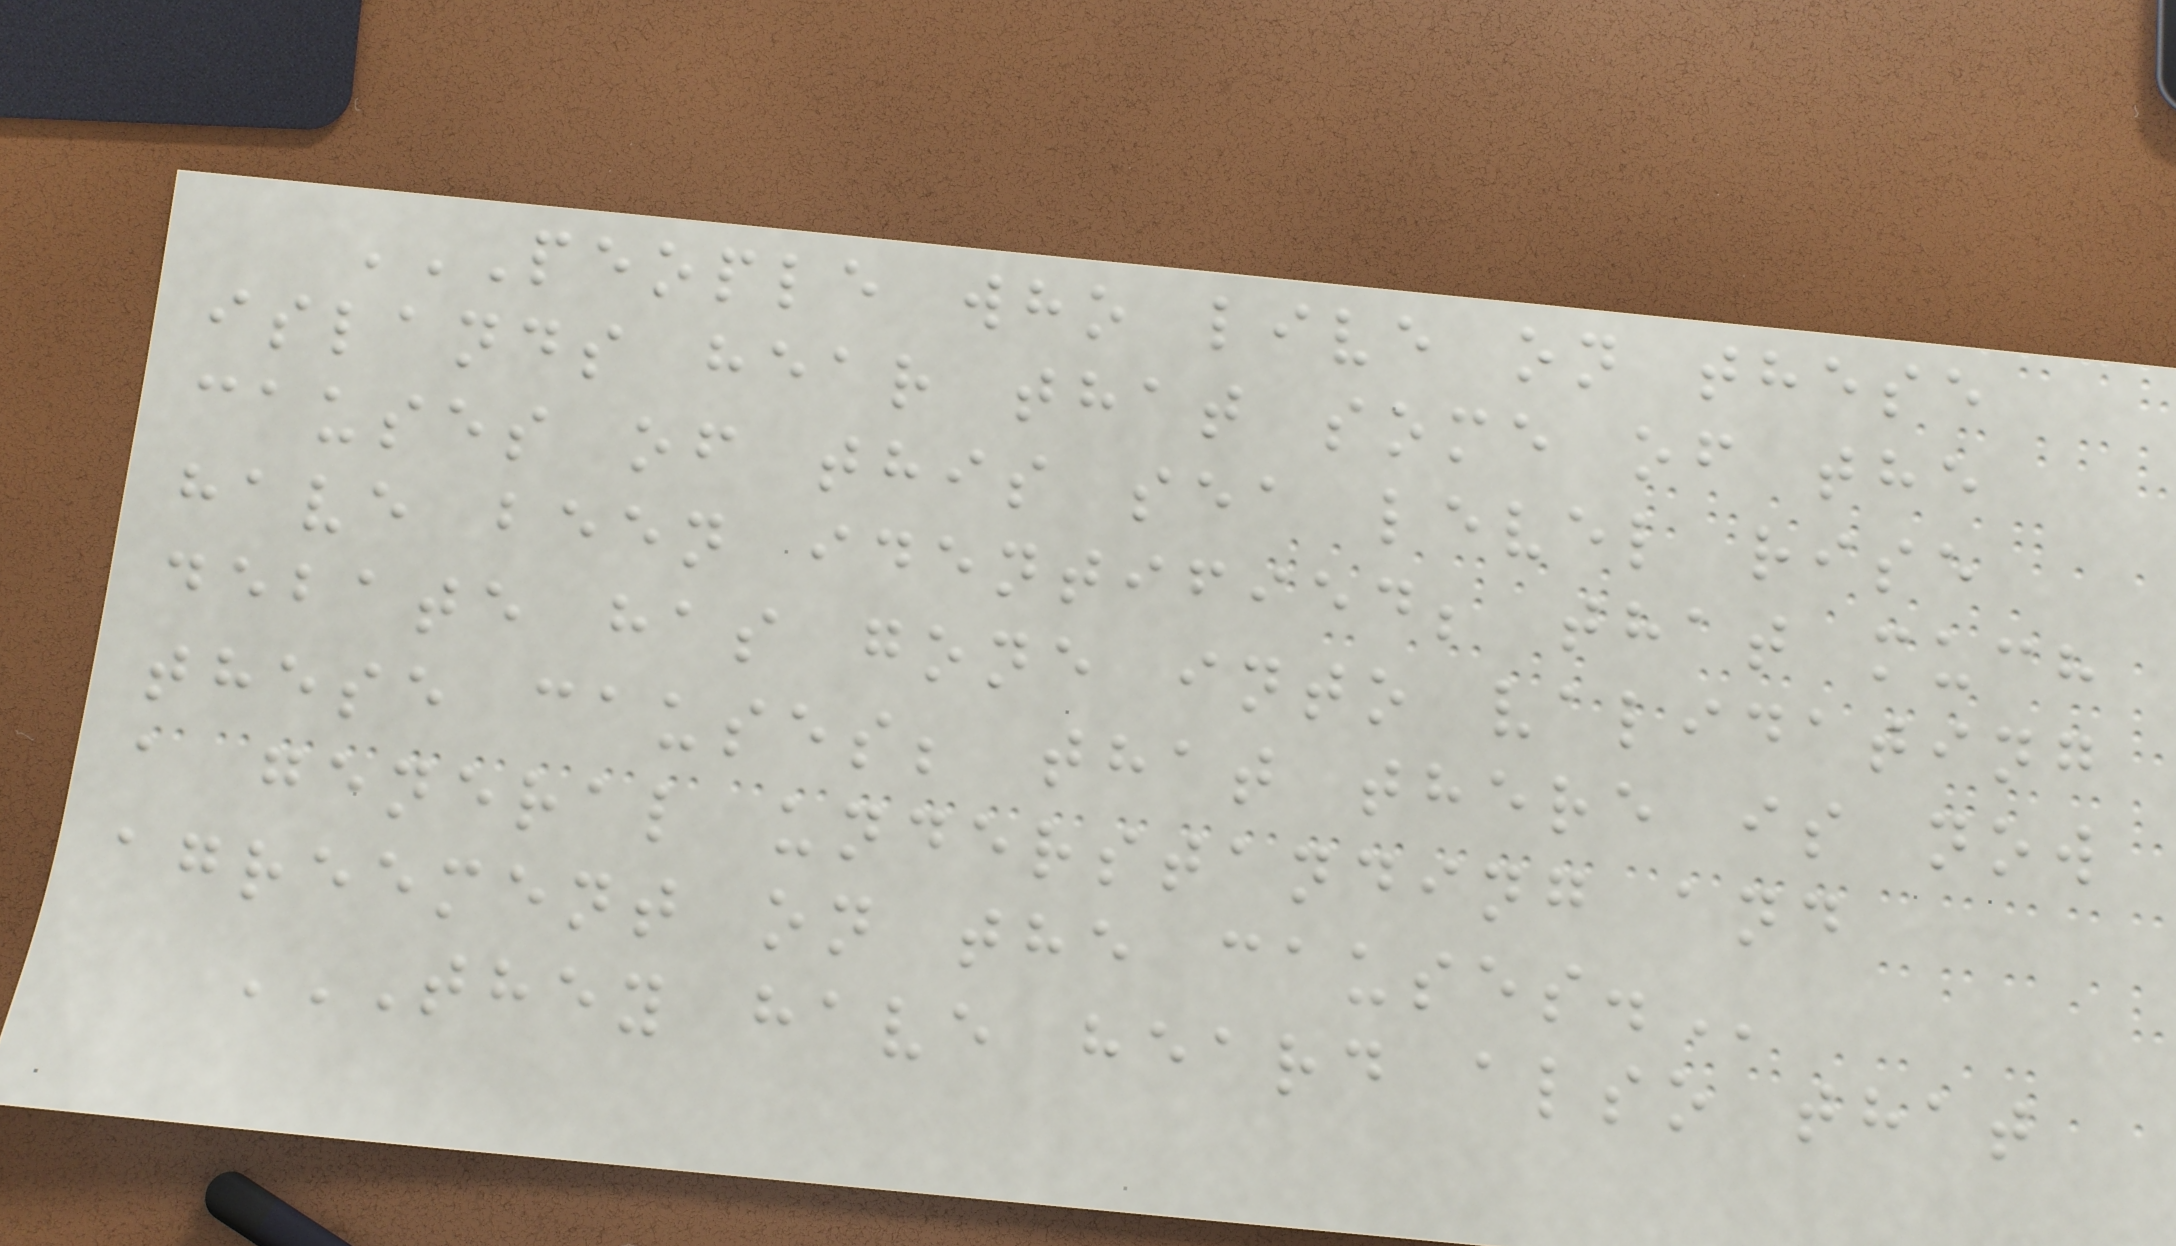PEOPLE WHO LIVE ON THESE
ISLANDS HEAR THAT SOME OF THE
CAUSES OF THIS SEA LEVEL RISE
HAVE BEEN IDENTIFIED; THAT MUCH
DEBATE HAS GONE INTO VALIDATING
THESE CAUSES; THAT THERE IS NOW
A GENERAL UNDERSTANDING AND
AGREEMENT ON THE CAUSES.
THEY HAVE HEARD ALSO THAT
